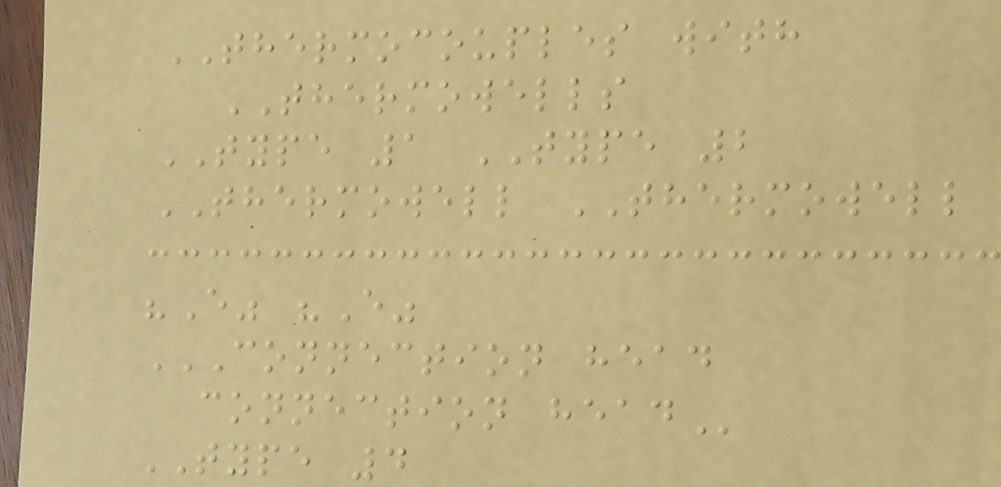THERMOCOUPLES with
THERMOWELLS
TYPE 1 TYPE 2
THERMOWELL THERMOWELL
"E" "E"
CONNECTION HEAD
CONNECTION HEAD
TYPE 4
